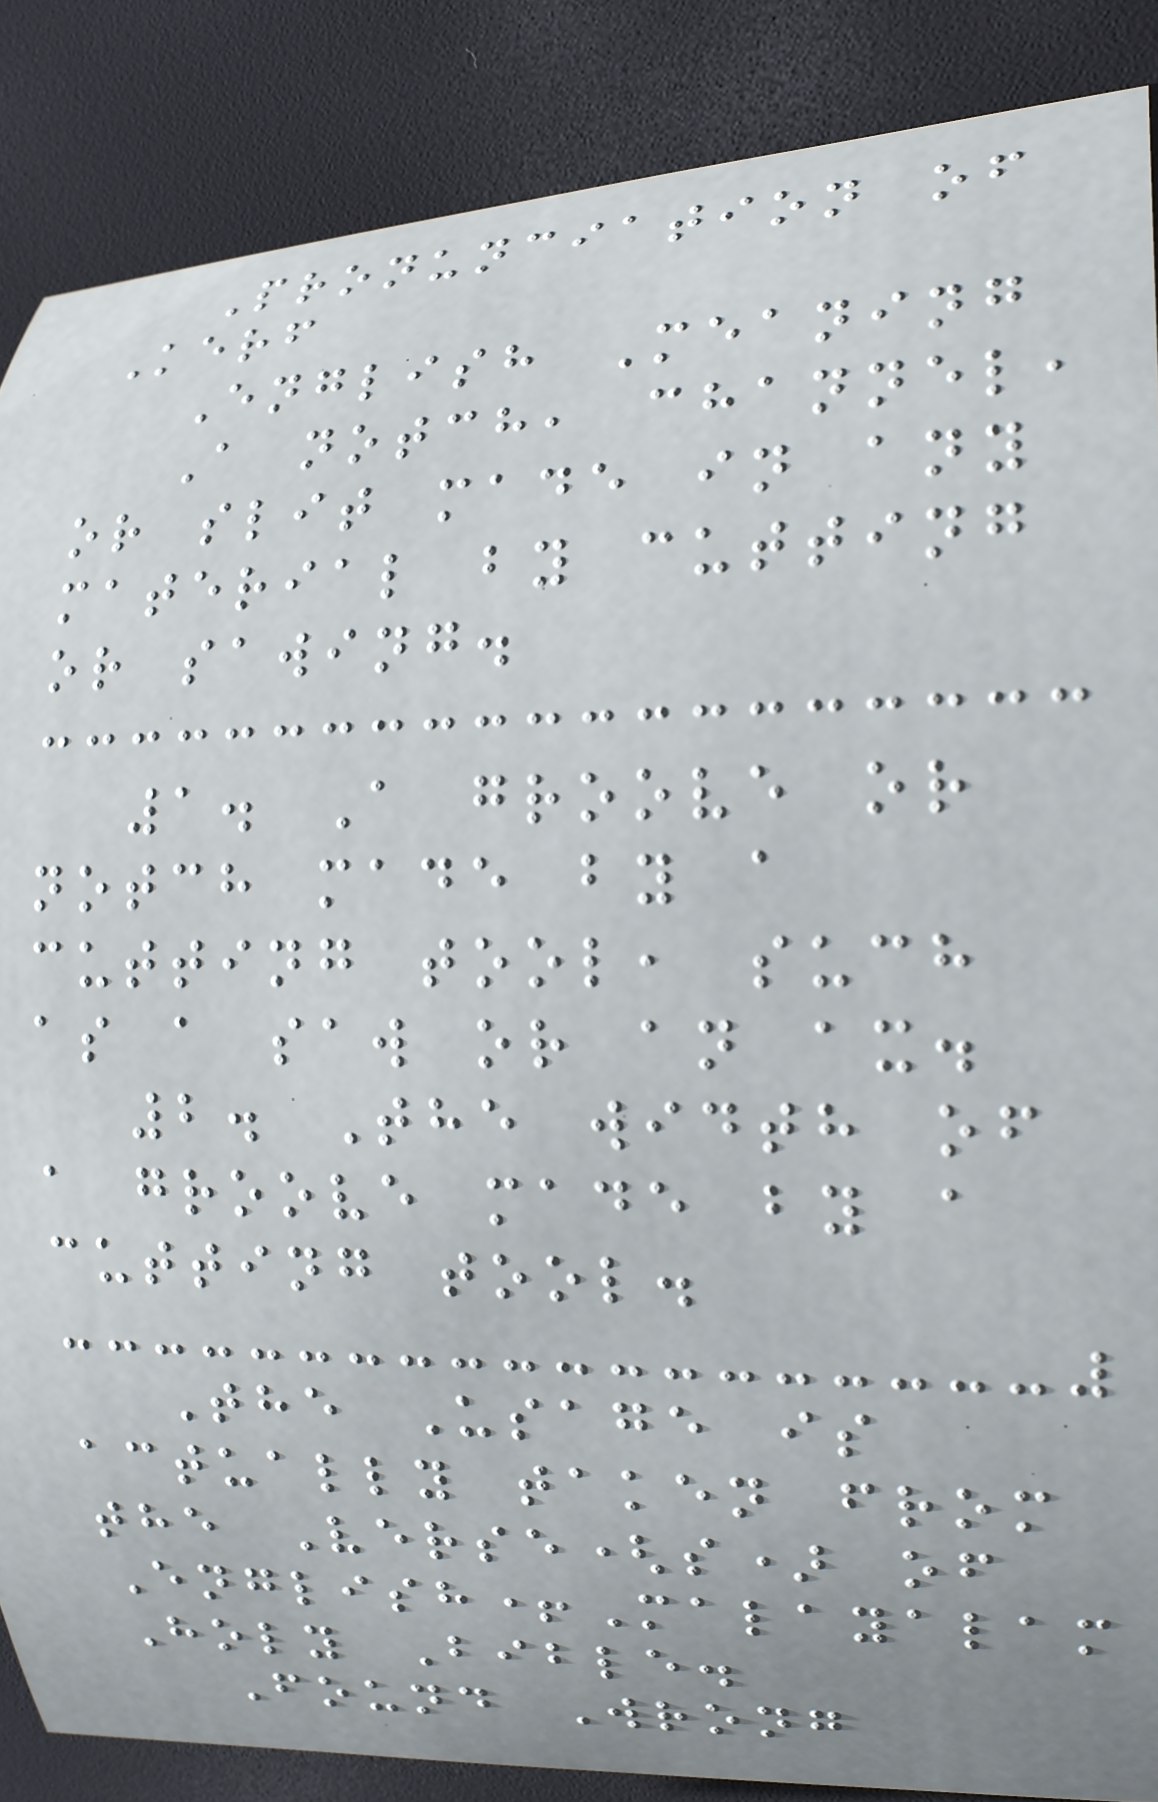Pronunciation of
Kerf
English Meaning
A notch, channel,
or slit made in any
material by cutting
or sawing.
1. A groove or
notch made by a
cutting tool, such
as a saw or an ax.
2. The width of
a groove made by a
cutting tool.
The Usage is
actually taken from
the Verse(s) of
English+Malayalam
Holy Bible.
Found Wrong
